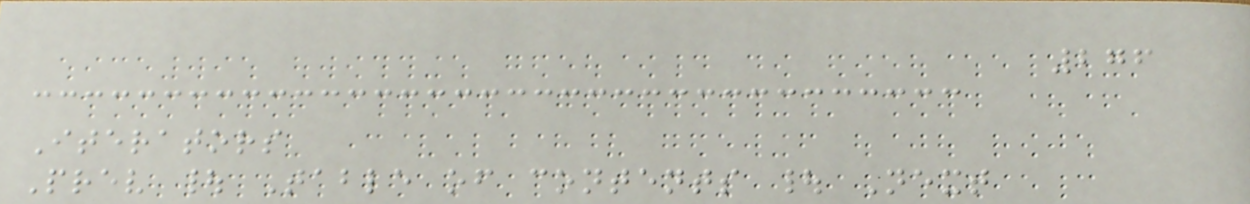276
Iterators
Prev | Table of contents | Next
